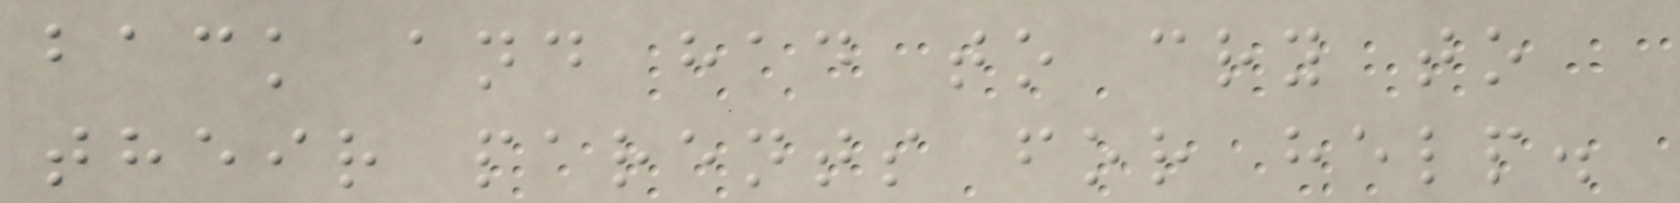back and had to cry to
their parents for help.
